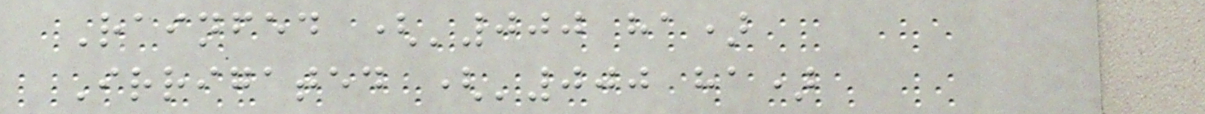Rainfed ('000 ha)
Irrigated ('000 ha)
